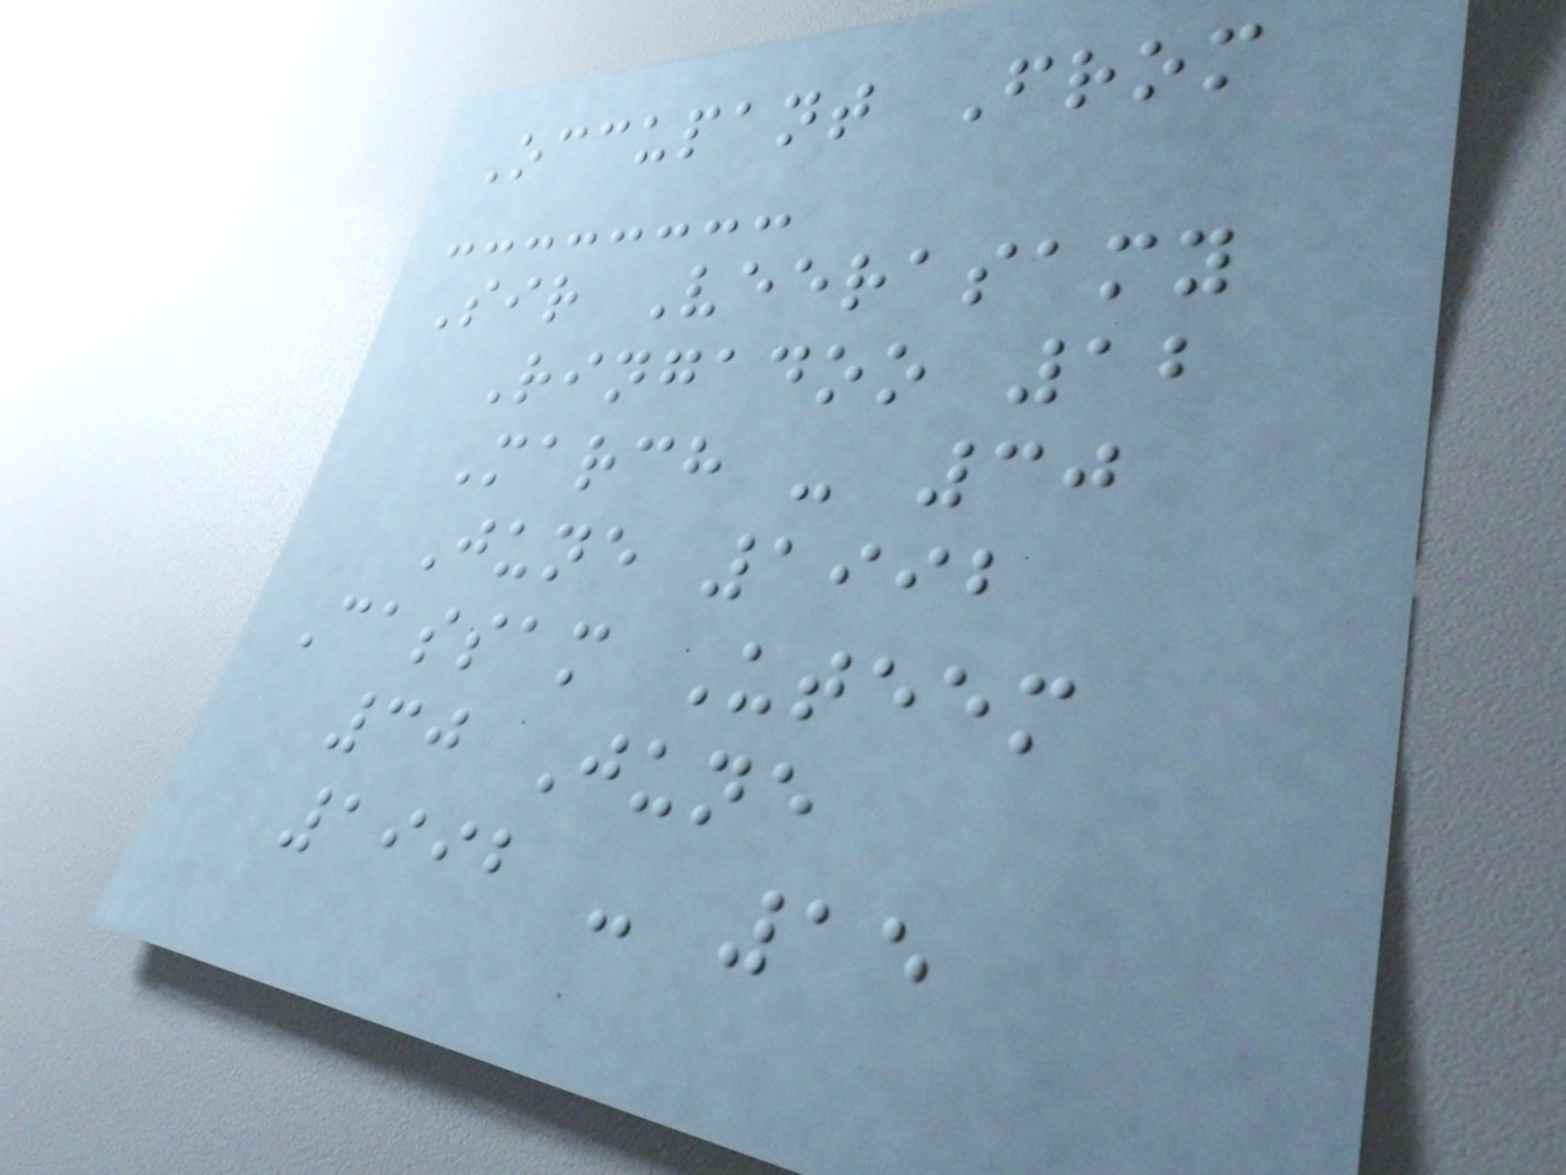Occupant From
Sir Veerasamy
Ringadoo 12
March - 30
June 1992
Cassam Uteem
30 June
1992 - 15
